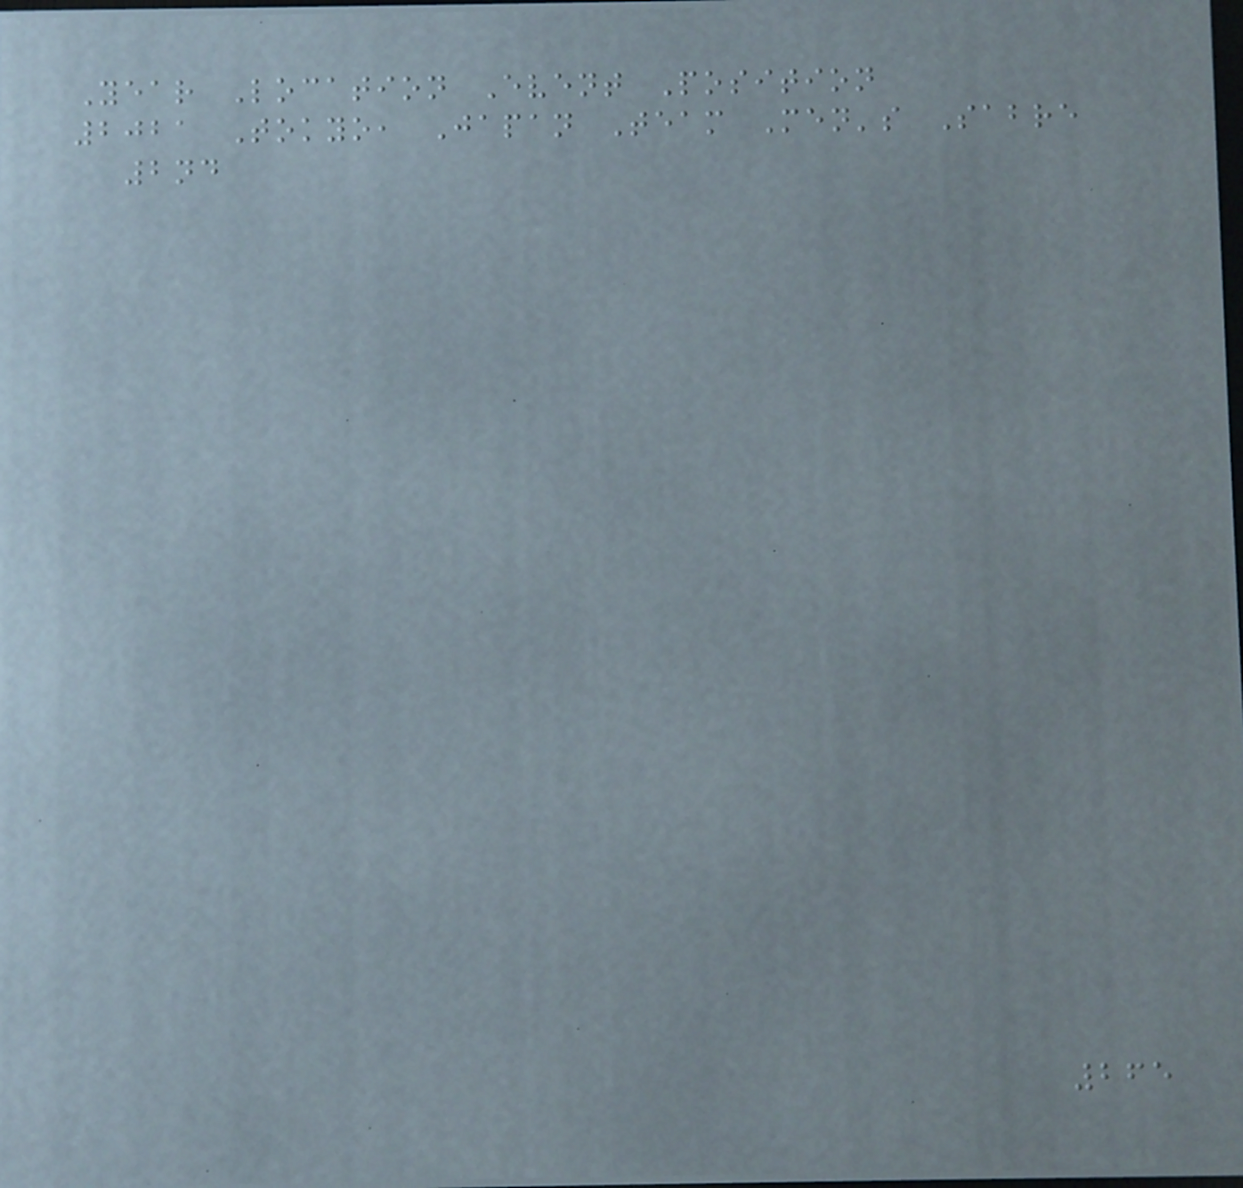Year Location Event Position
2021 Tokyo, Japan Team Men's Sabre
2nd
265
